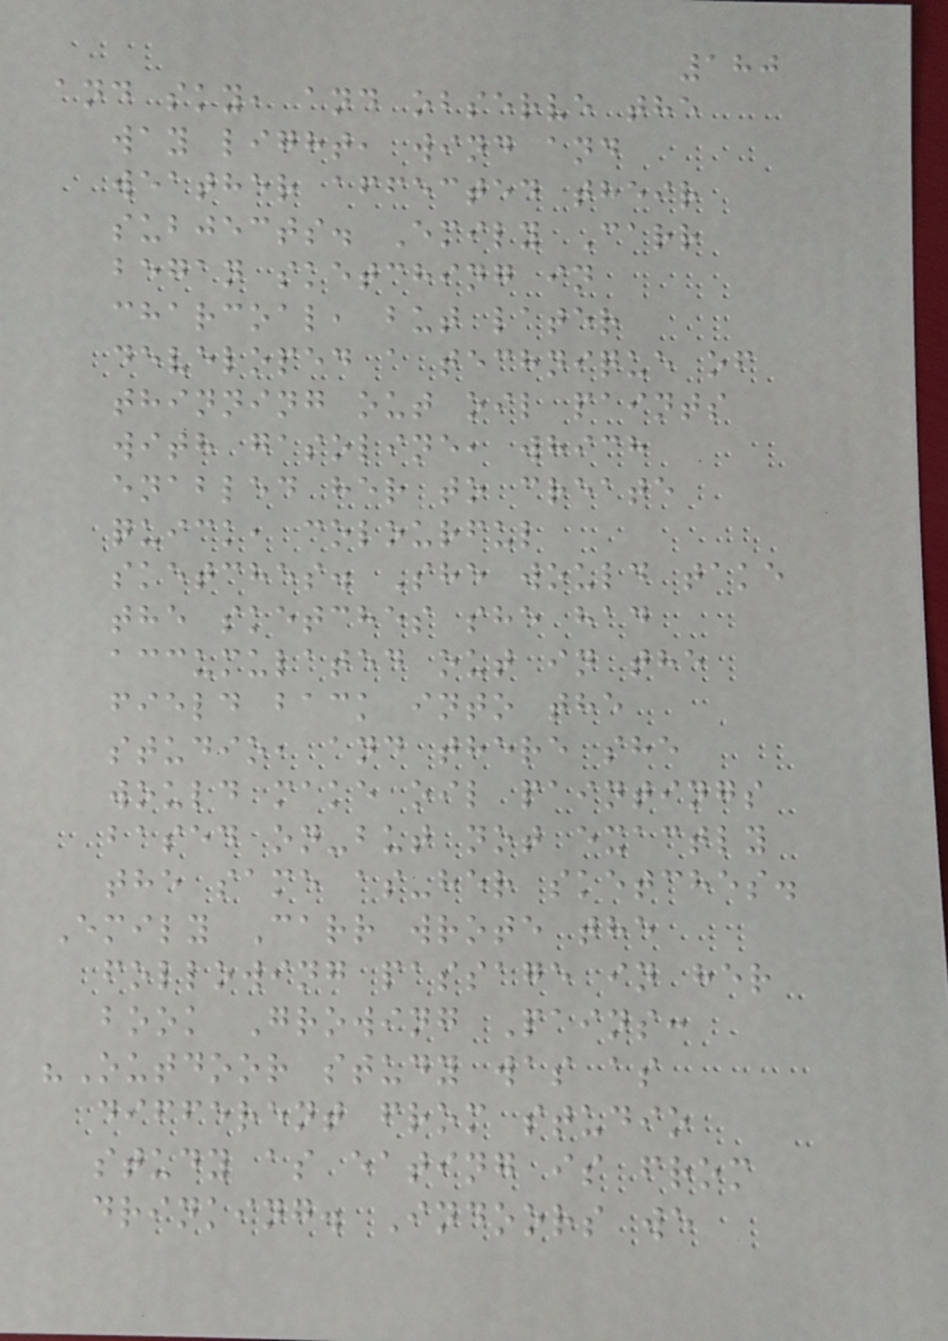180
and sky, and observe the
way light, wind and
weather affected their
subjects. Emily Carr
began sketching in
charcoal, but later
developed a technique of
thinning out oil paints
with gasoline, which
enabled her to create
quick, colourful
sketches. She would take
the sketches she had
accumulated out in the
field back into the
studio, and there she
would make oil paintings
based on-but not exactly
the same as-her sketches.
Emily Carr wrote the
following passage in her
book Growing Pains:
"Outdoor study was as
different from studio
study as eating is from
drinking. Indoors we
